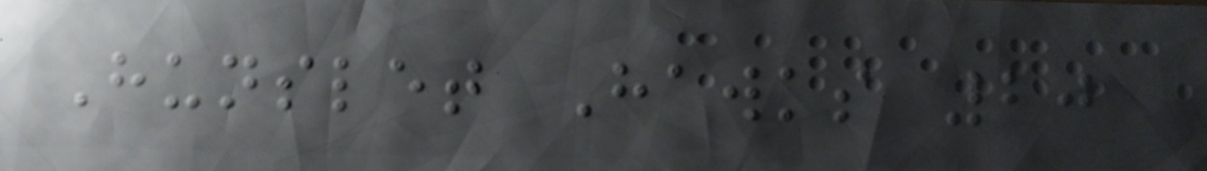Hunslet Hawks 20
